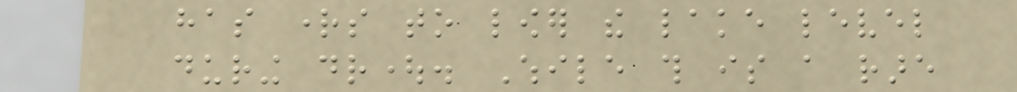has rights to lower the lake level
during drought. While this is a rare
